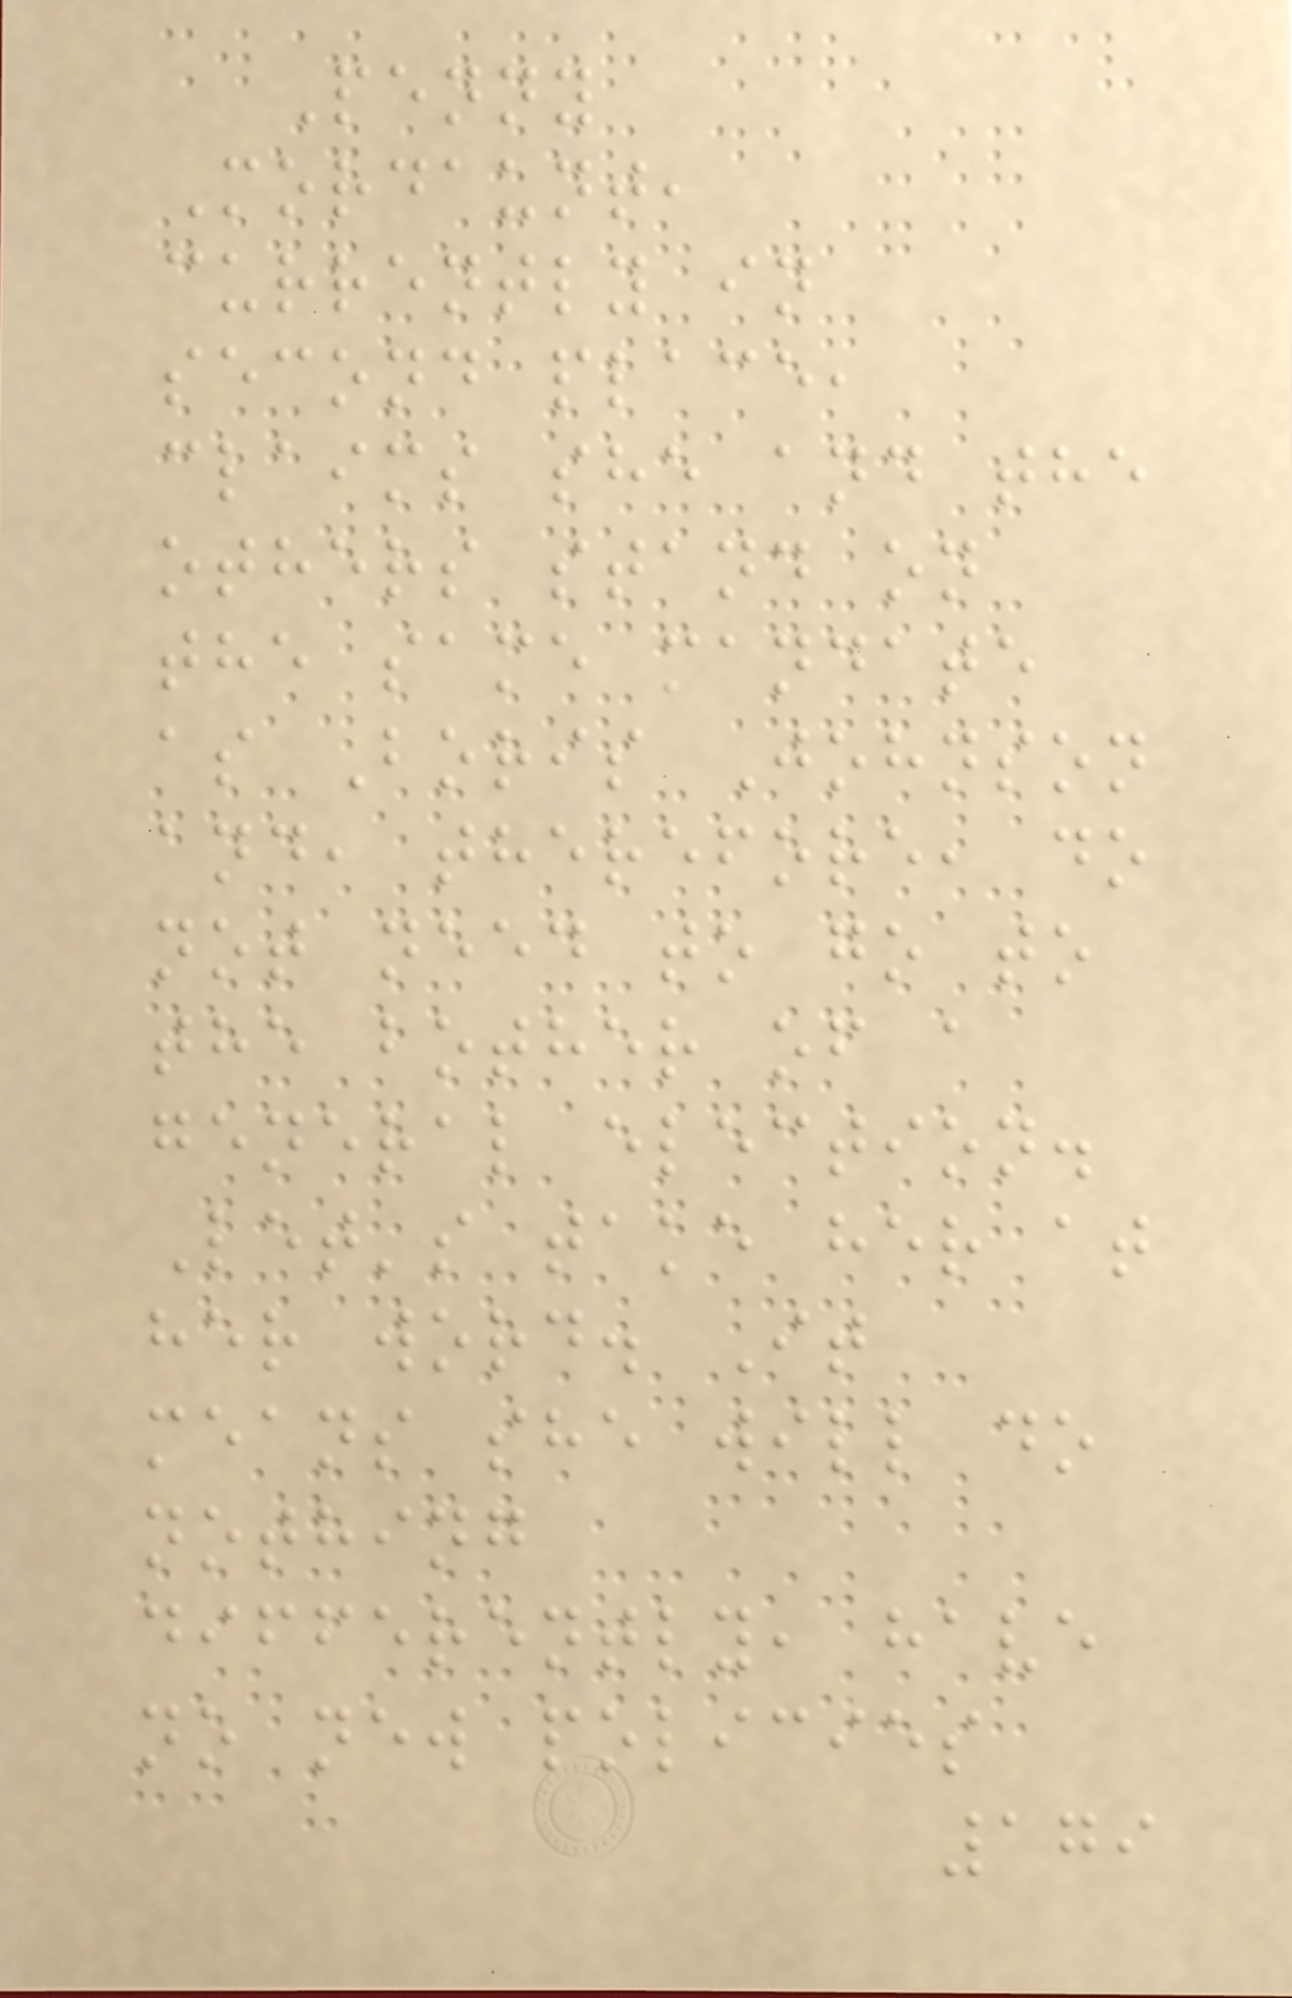Penny
Mordaunt,
currently in
second place,
claims she and the
others stand on
the same mandate
as Boris Johnson
and, therefore, do
not need to go to
the bother of a
general election.
Let's take her at
her word. It
means she will do
nothing
differently, have
no new policies
179
